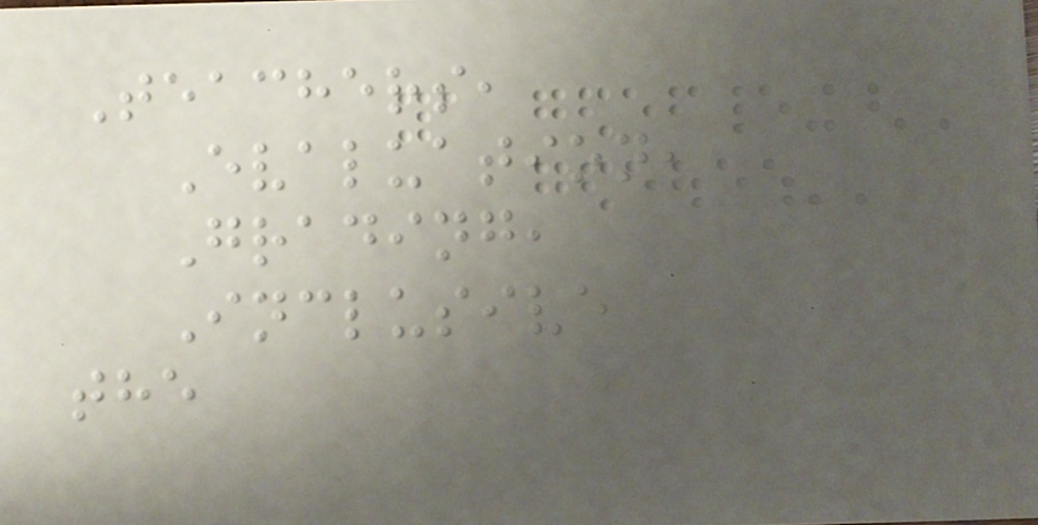Teachers,
Evaluation,
Grading,
Inclusive
the
